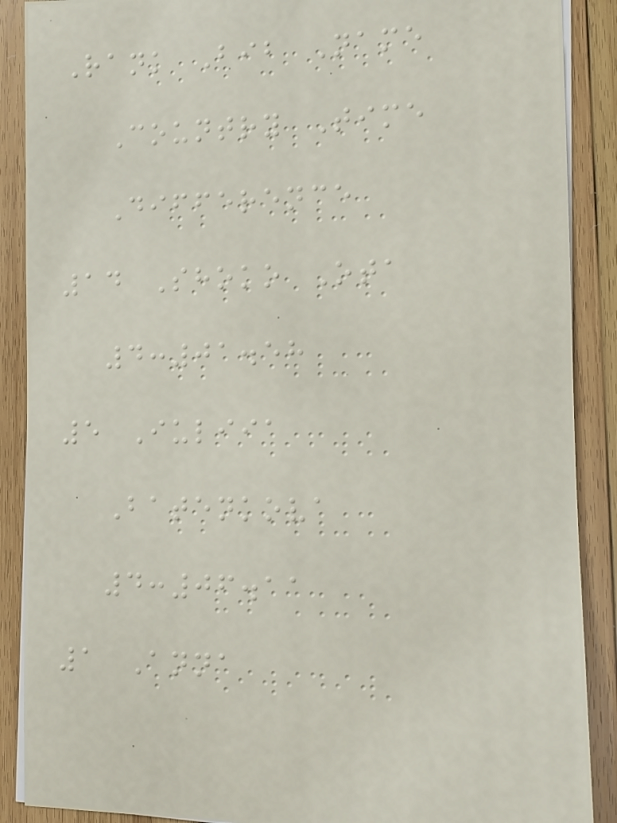Rank Bib Name
Country Time
Difference
14 Shoko Ota
4:01.58
5 Iuliia
Batenkova
4:06.11
1 Anna
